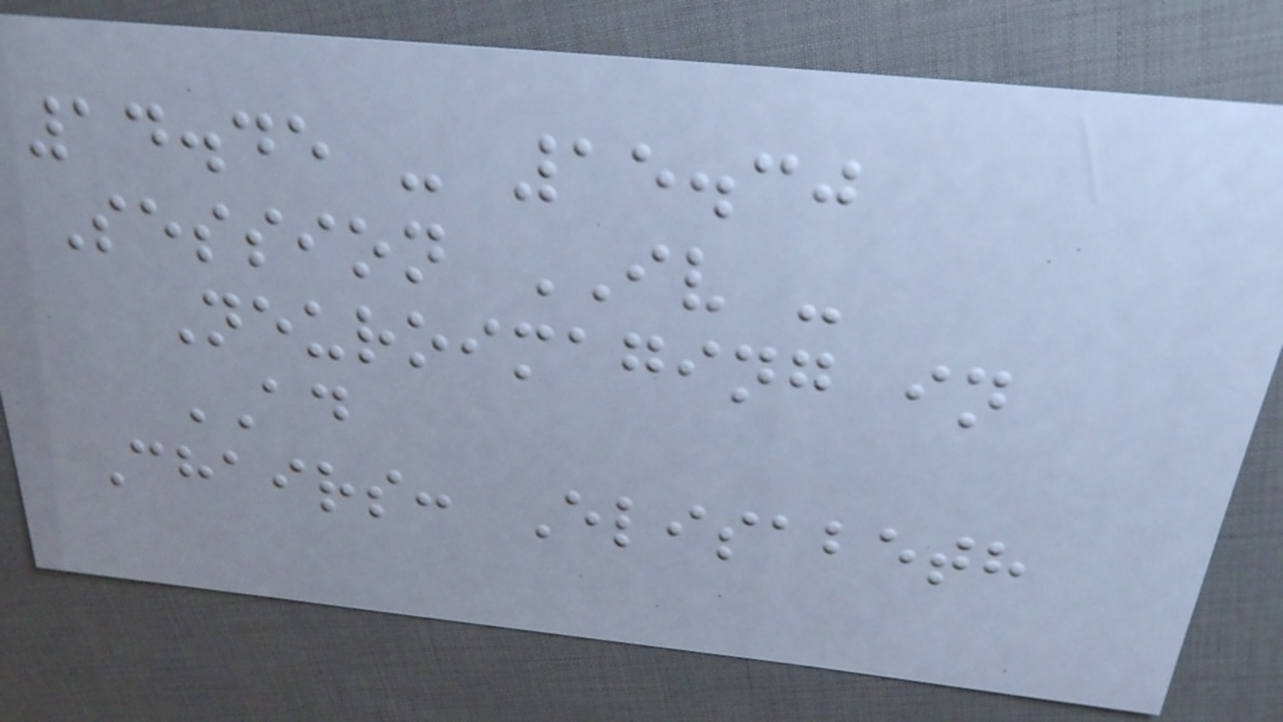14.45 - 15.30
Session IV -
Neuroimaging in
AD
Chairs: Elisabeth
